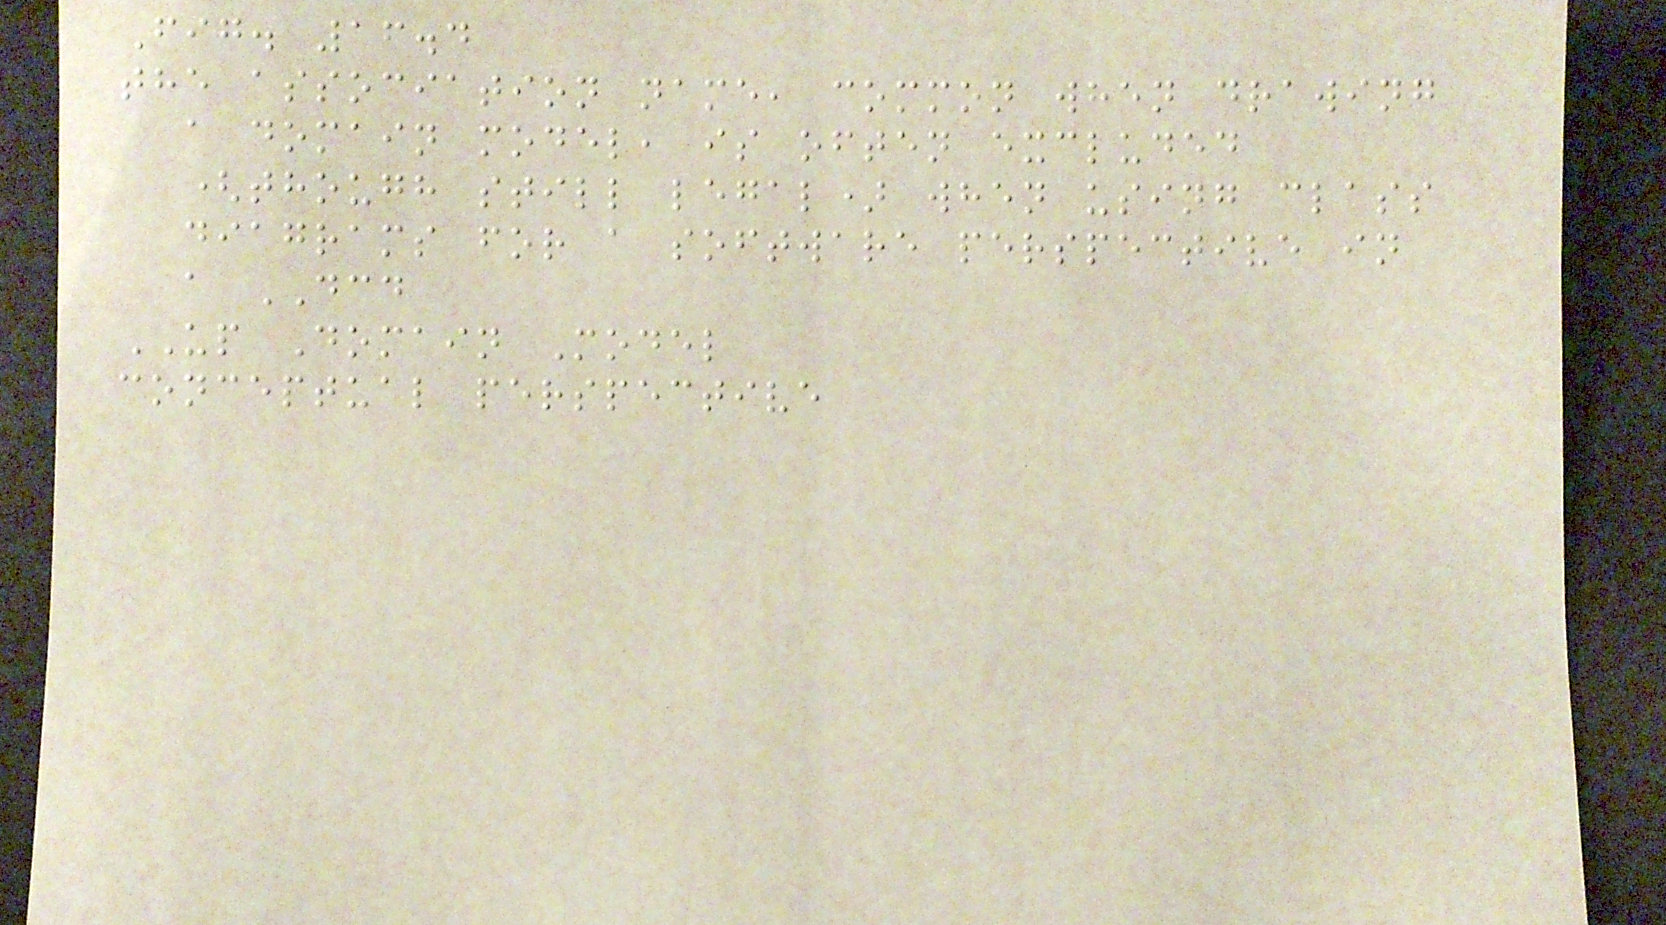Fig. 16.4
the association name, common when drawing
a domain model, is often excluded
(though still legal) when using class
diagrams for a software perspective in
a DCD
UP Domain Model
conceptual perspective
